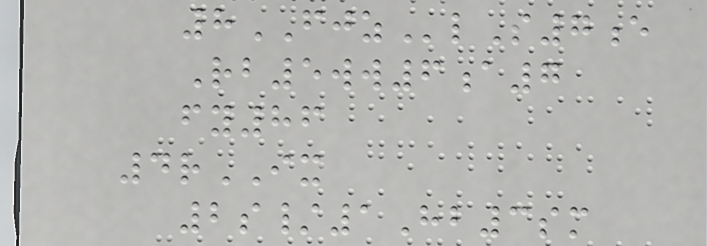8FJZlS7e
Rb5ww6a7
fy86
4rIX
2s/1Hb3sm
